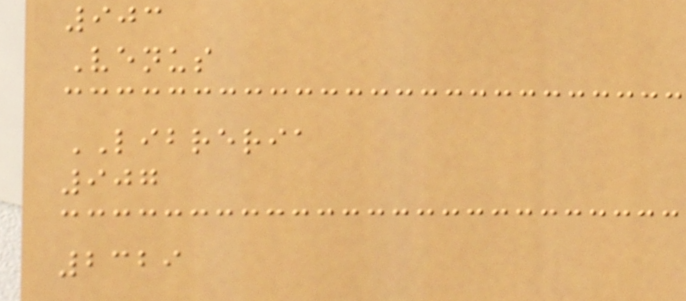903
Venus
LIBRERIA
907
2329
